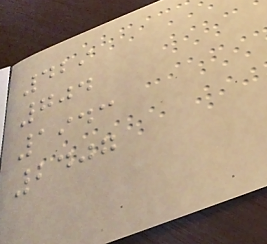429
704
1943
2407
